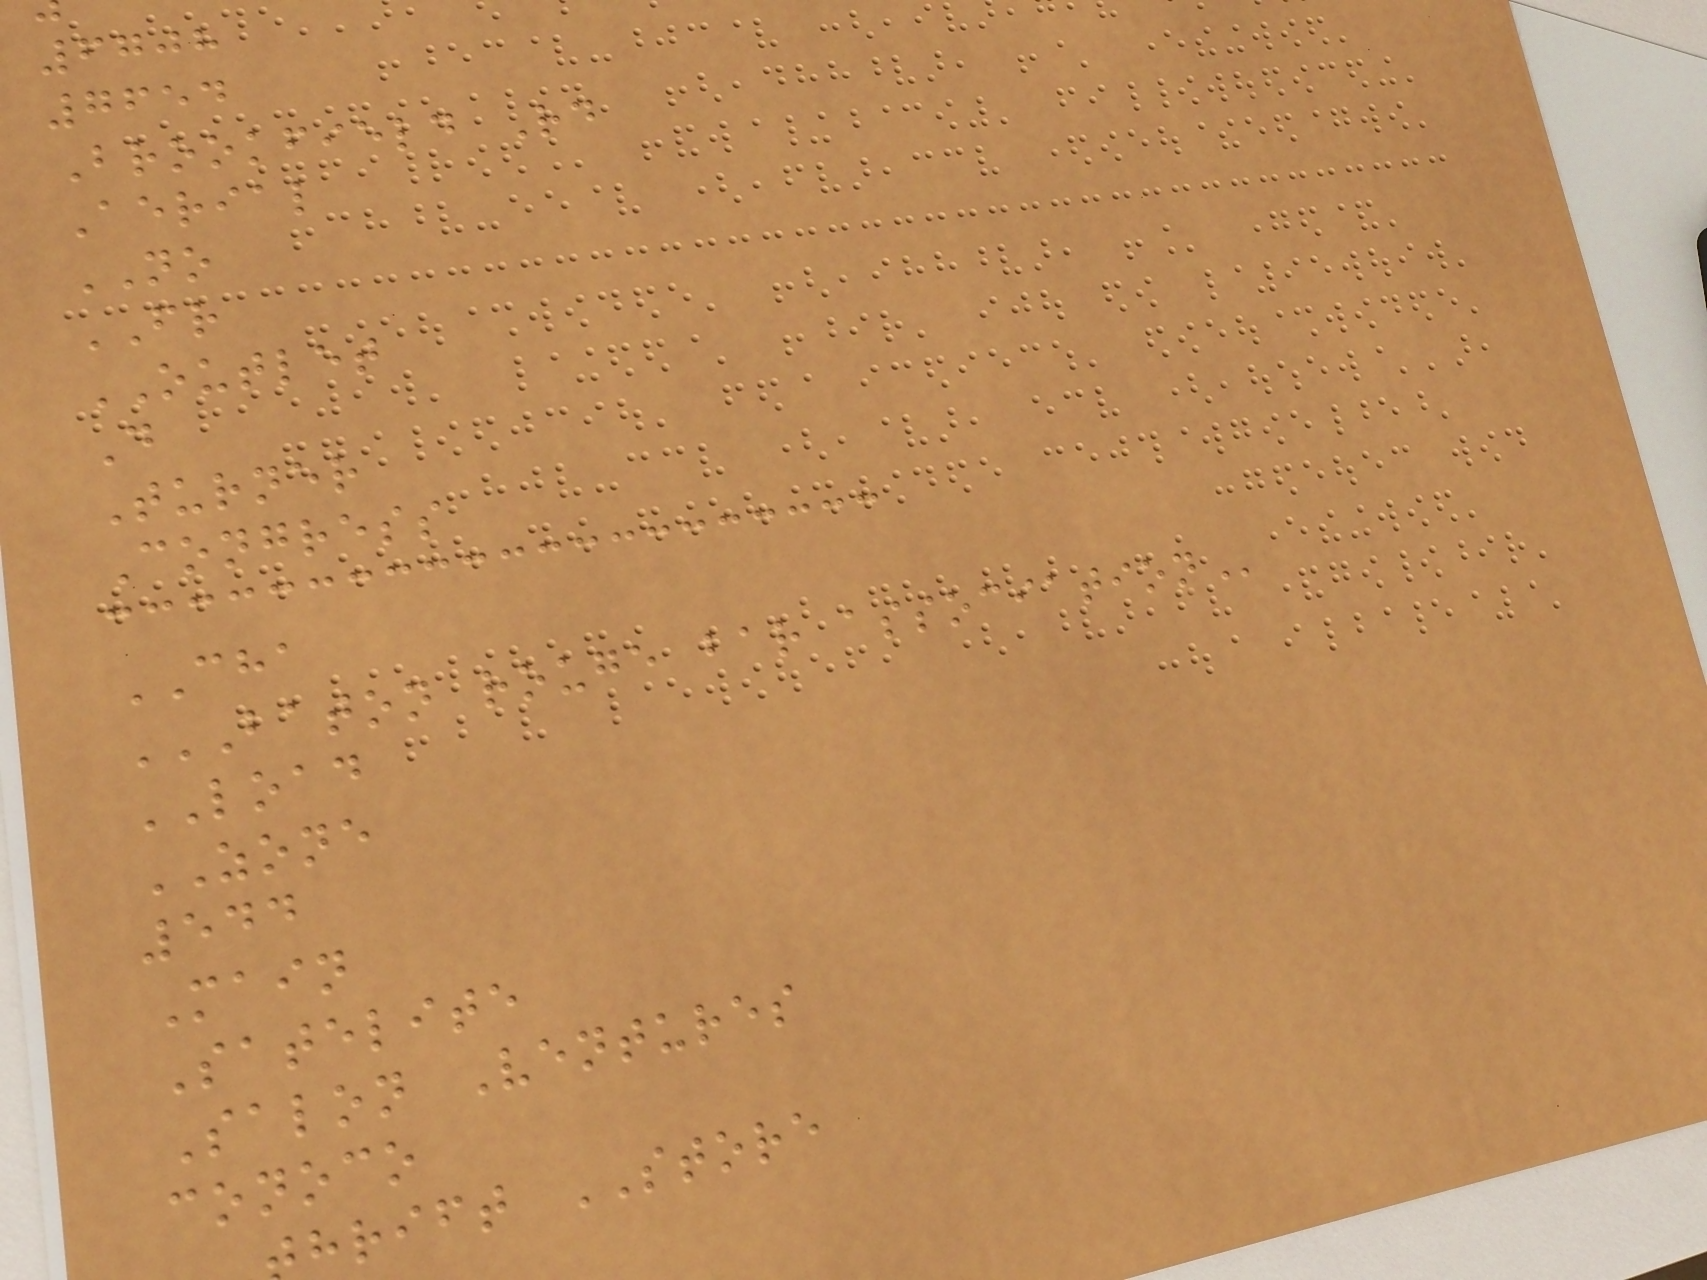6708
7654
Brookfield Rd
Aerial
NO
FR
OUTLET
D
Turner
Congress
CHA
BATON ROUGE BAR ASSOCIATION
LOAD
ZONE
544
Main
Satelite
Salon Ventures
conoco
hrift STORE
